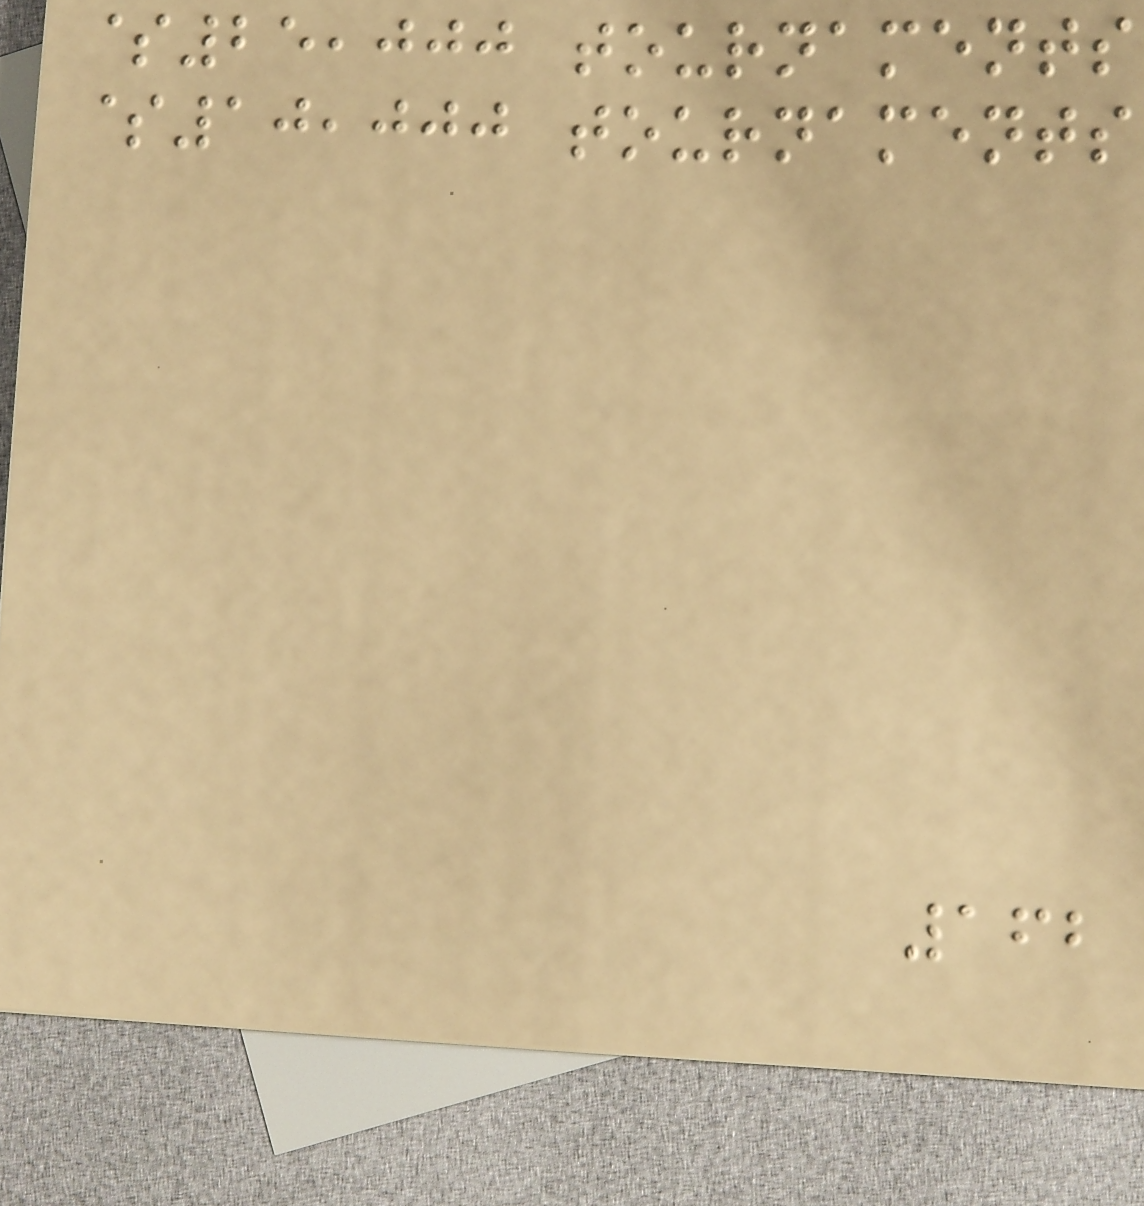$25,000 tournaments
$10,000 tournaments
162
